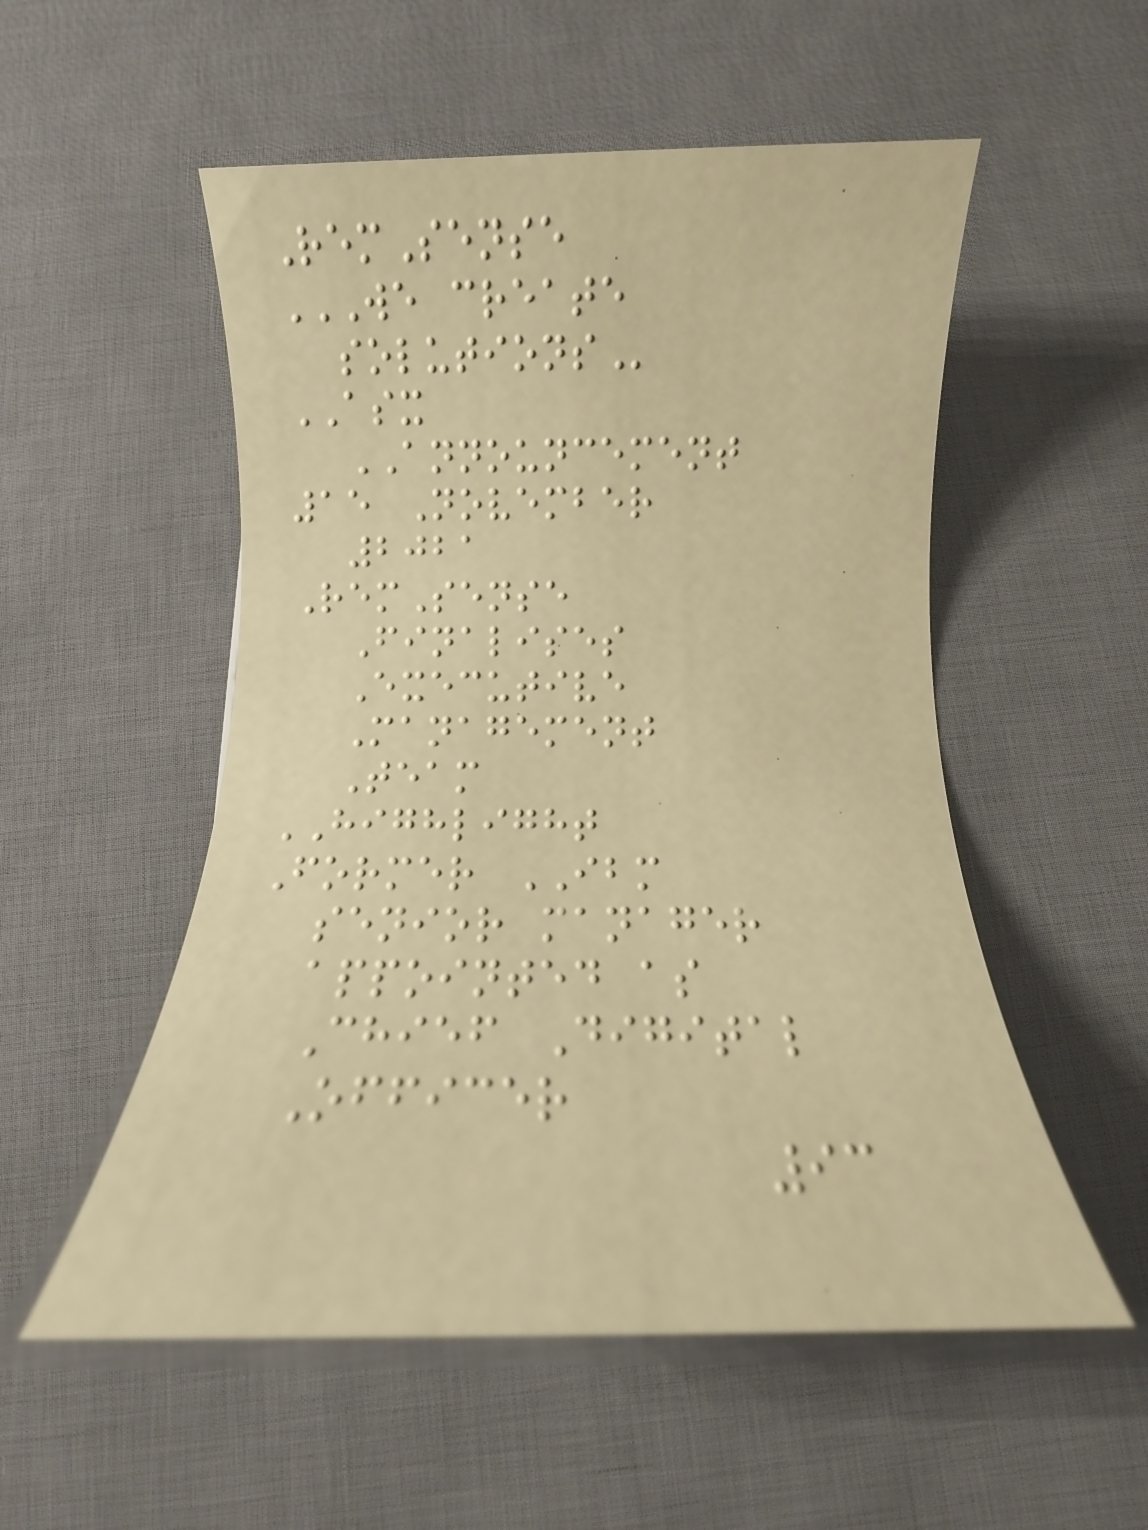RemSense
WE CREATE
SOLUTIONS
ASX
ANNOUNCEMENT
15 November
2021
RemSense
Finalises
Executive
Management
Team
HIGHLIGHT
Former IBM
senior manager
appointed as
Chief Digital
Officer
93
